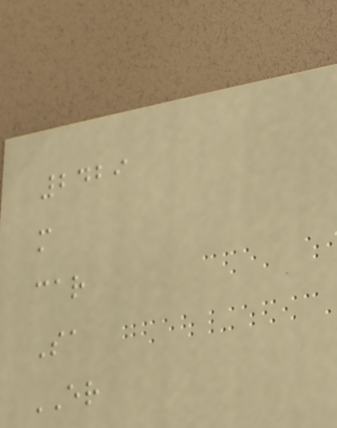2429
m
car
Sa
ER
